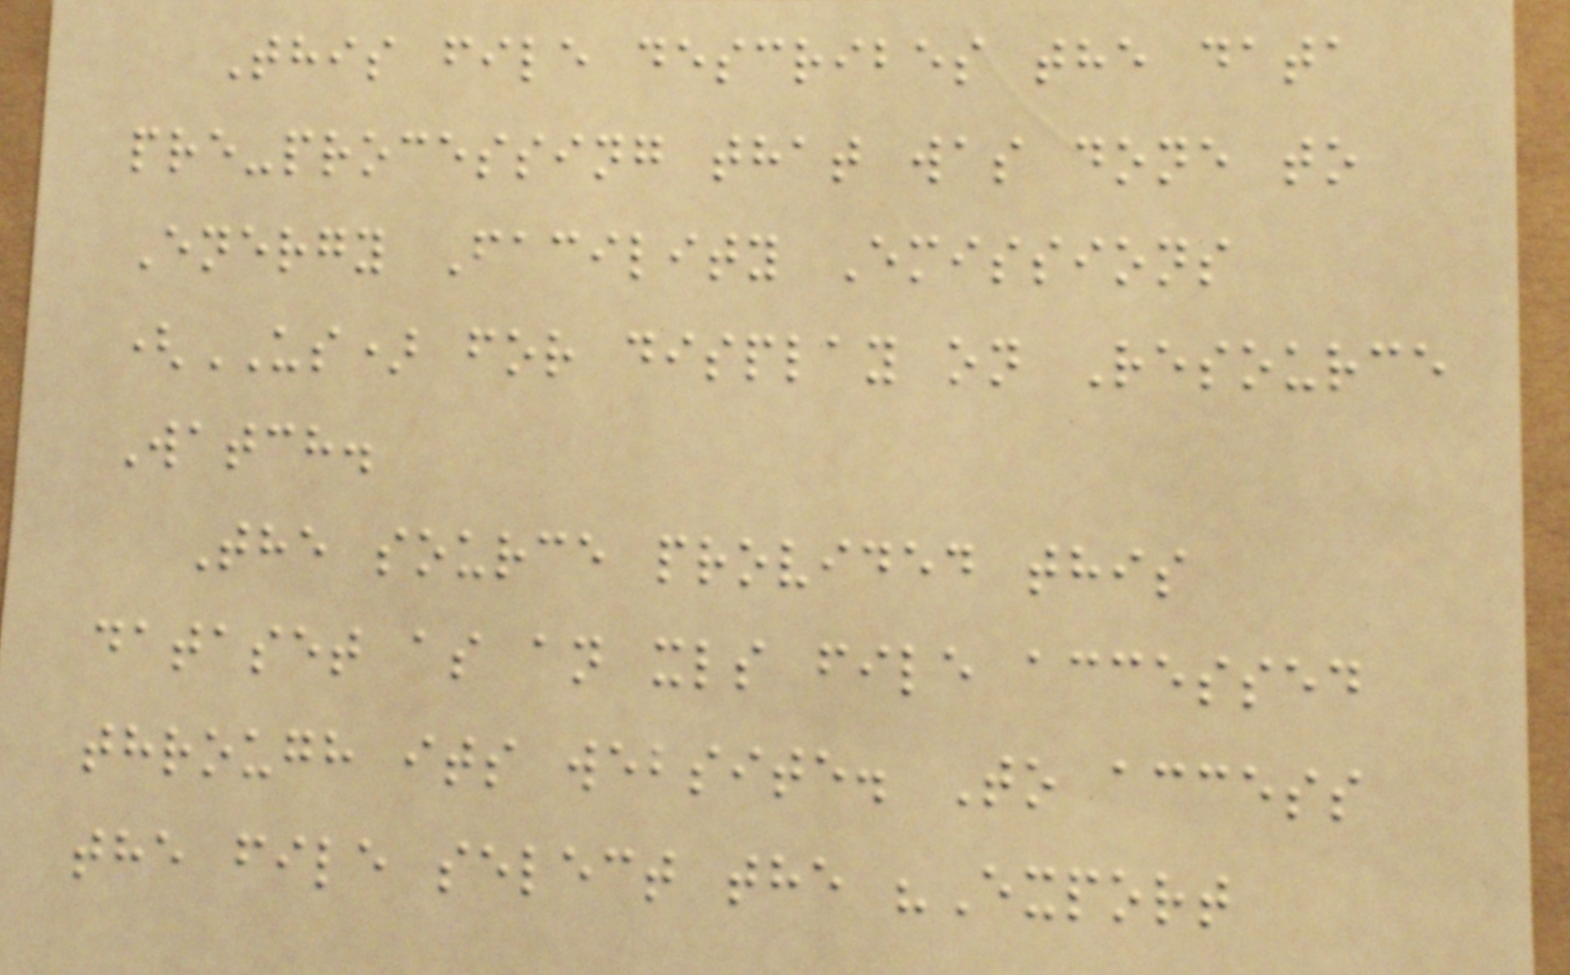This file describes the data
pre-processing that was done to
Energy Facility Emissions
(US) for display on Resource
Watch.
The source provided this
dataset as an xls file accessed
through its website. To access
the file select the "Export
